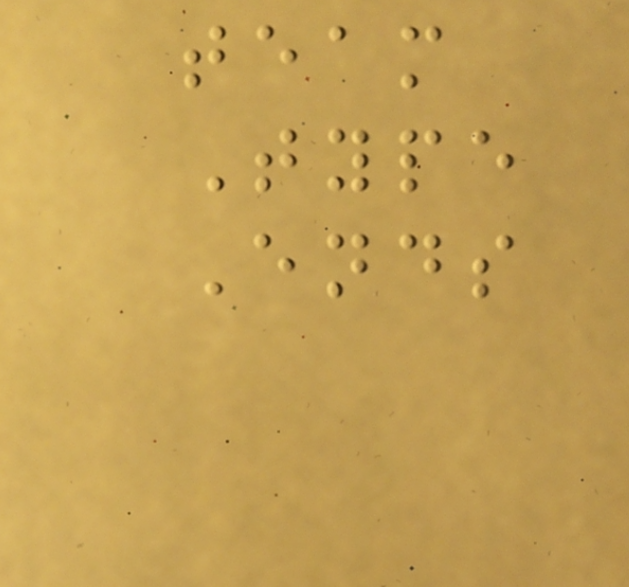team
Type
Ends
